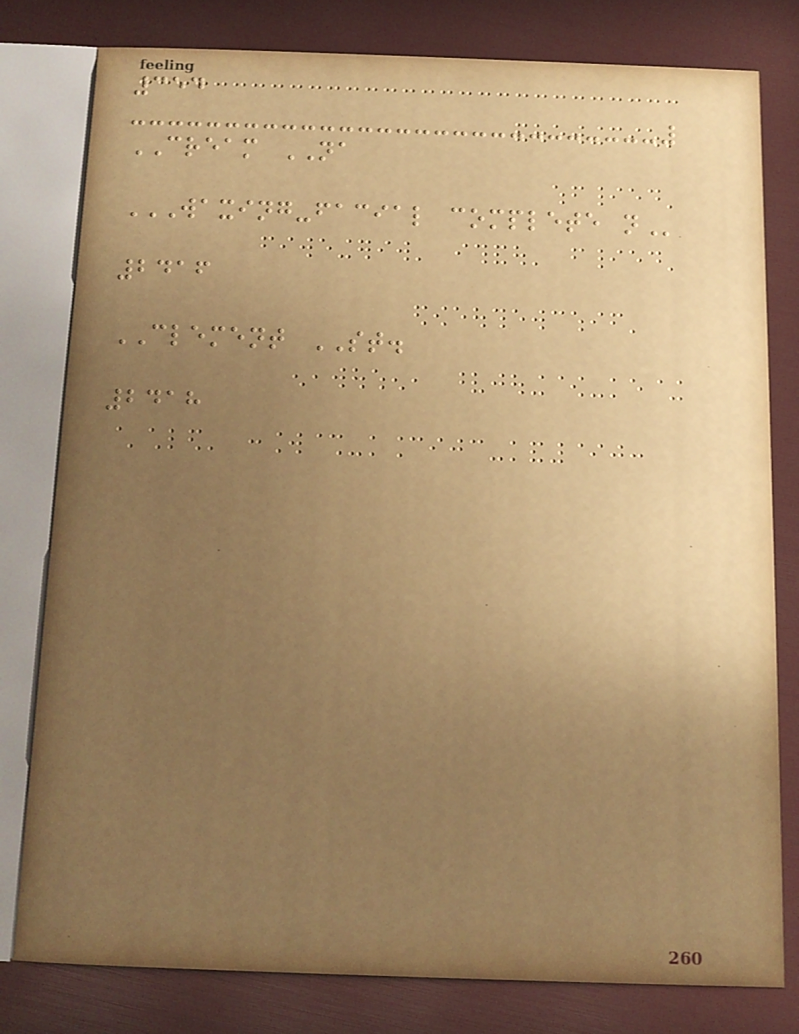354
CREAM NA
WAXING-FACIAL COMPLETE N
2416
CLEMENT ST.
2418
